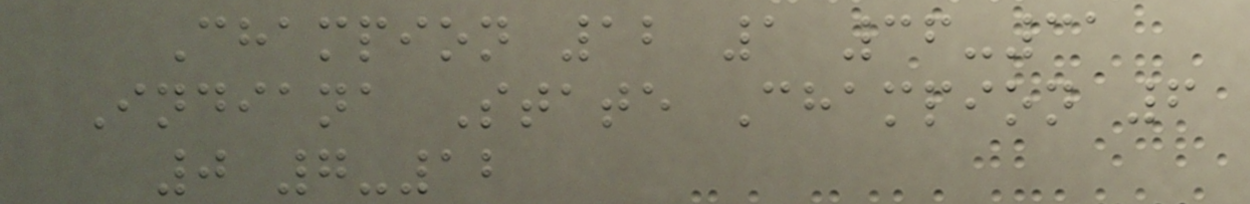Champion 12 1 36-31
Indiana State Champion 6
0 7-12
